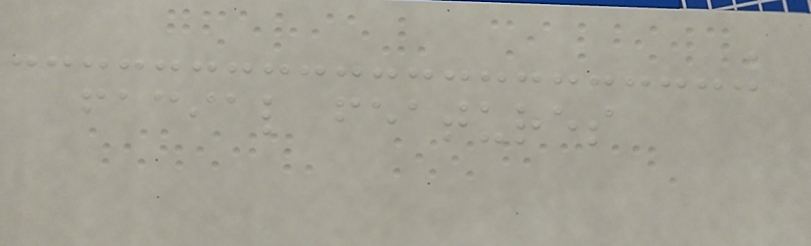facial features
